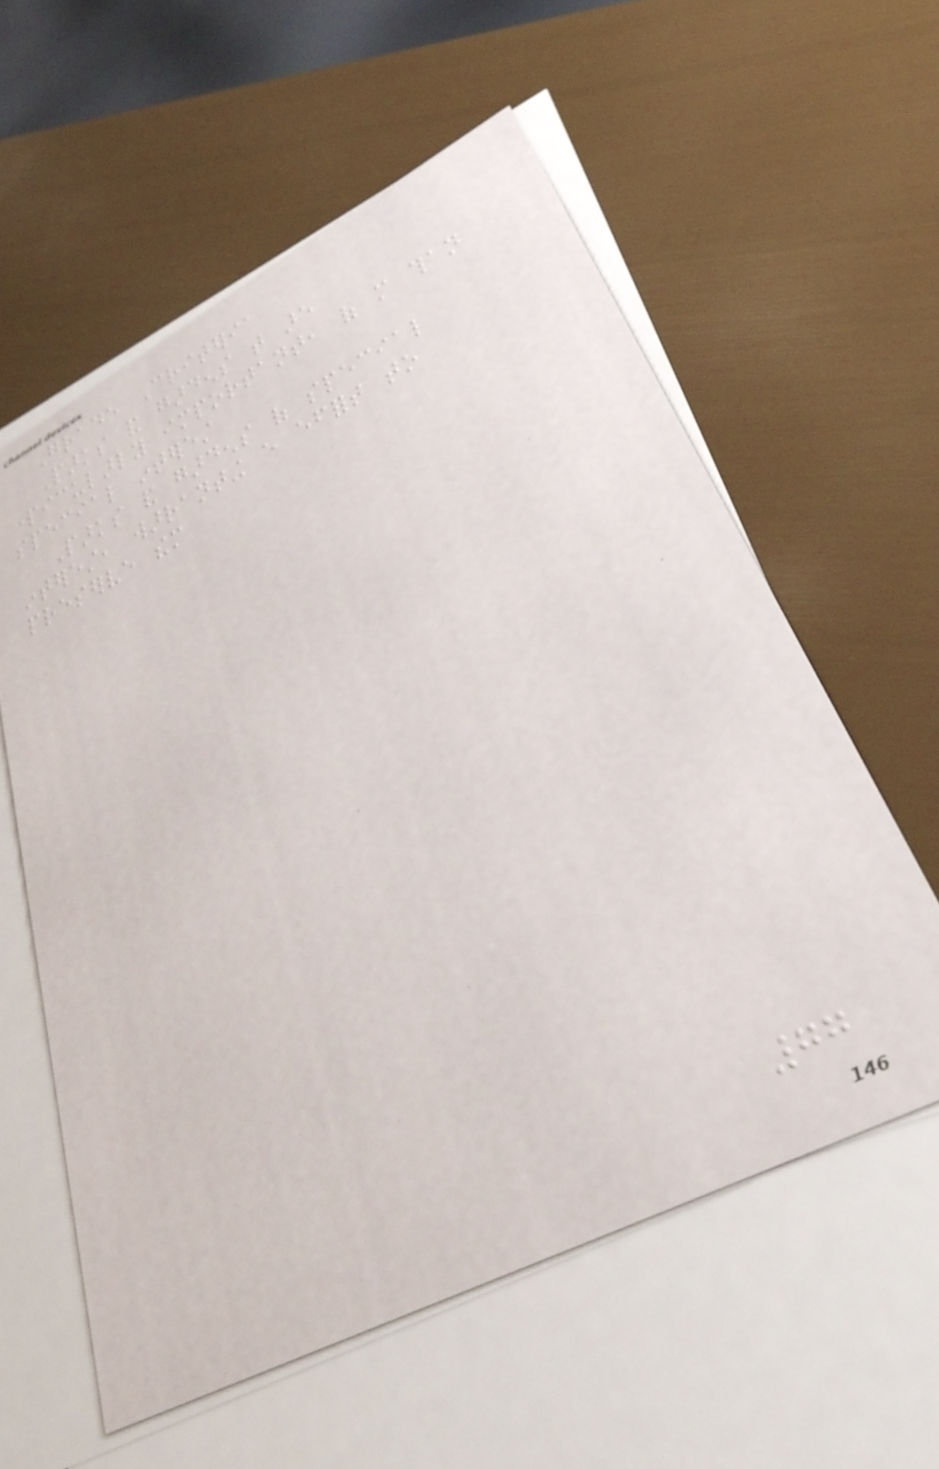Grade Criteria
Parks and gardens that are
particularly important, of more than
special interest
Parks and gardens of special
interest, warranting every effort to
preserve them
77
